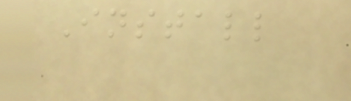Install
